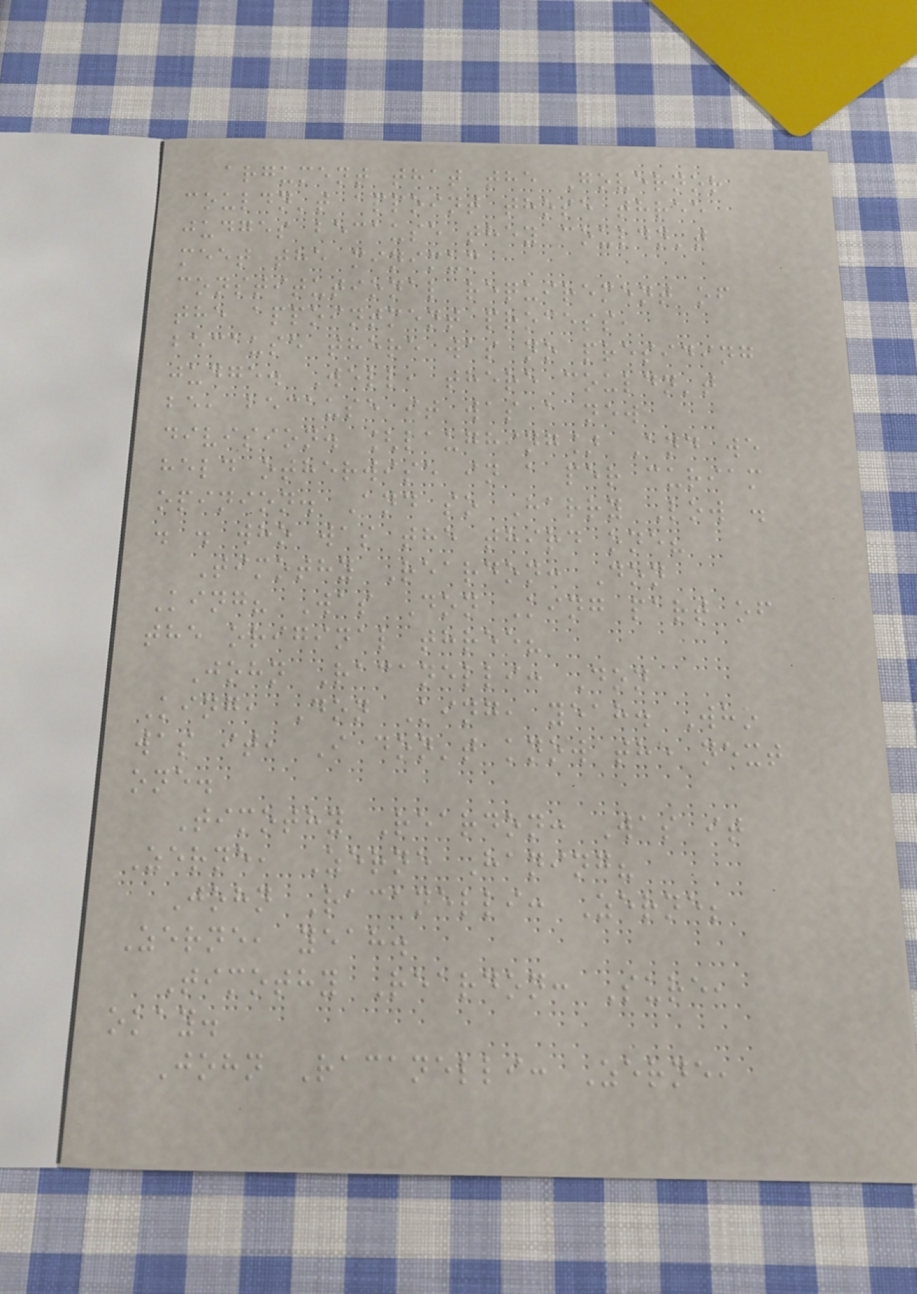argument that the Governor
couldn't appoint those three
judges because they couldn't
meet the minimum
constitutional requirement of
the appointment process,
because there was no presiding
judge. Well, there couldn't
be, because it was a new
division. [laughing] And we
held otherwise in a per curiam
opinion. And so Harry Low .
. . who was the third one?
Timothy Reardon: Don
King? Was Don King part of
the original three?
John Racanelli: Don
King, Don King, yeah. Who
was it, I don't know the next
one.
Timothy Reardon: Was it
Zerne, Zerne Haning?
John Racanelli: Zerne;
Zerne, yeah.
Timothy Reardon: Sure,
okay.
John Racanelli: Zerne,
